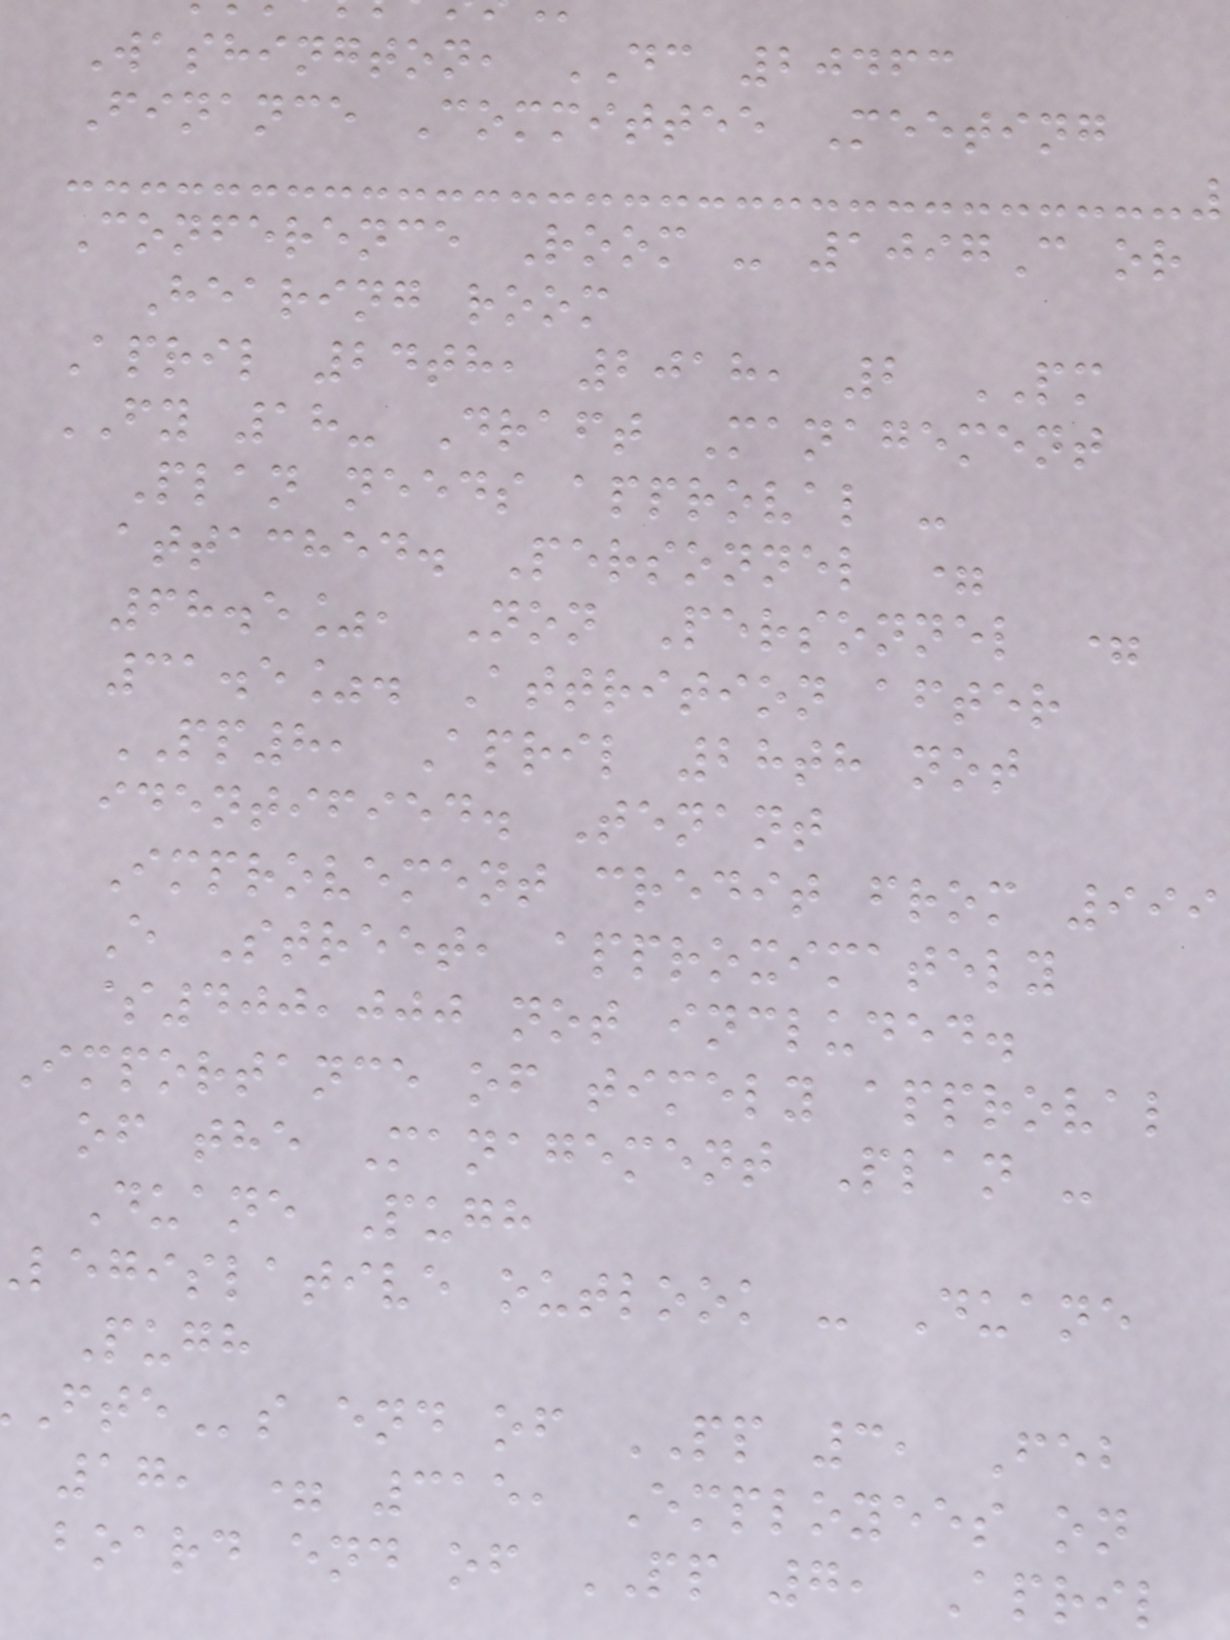Washington, DC 20463
Finance Committee Meeting
Conference Room - 1097C or
Hearing room
April 24th, 2018, 2 PM
FY 18- Draft Management
Plan needs approval -
attached. Personnel =
68.5%, Non Personnel =
31.5%. Attrition after
PP8, April 28th not
identified. Tenant
Improvement credit from 999
E Street, approximately
$400,000 not included.
Importance of timely approval
of the Management Plan -
Duane Pugh
legislative outlook - Duane
Pugh
s end of PP 3, Feb
17, = 315, Employees on
board end of PP 7, April
